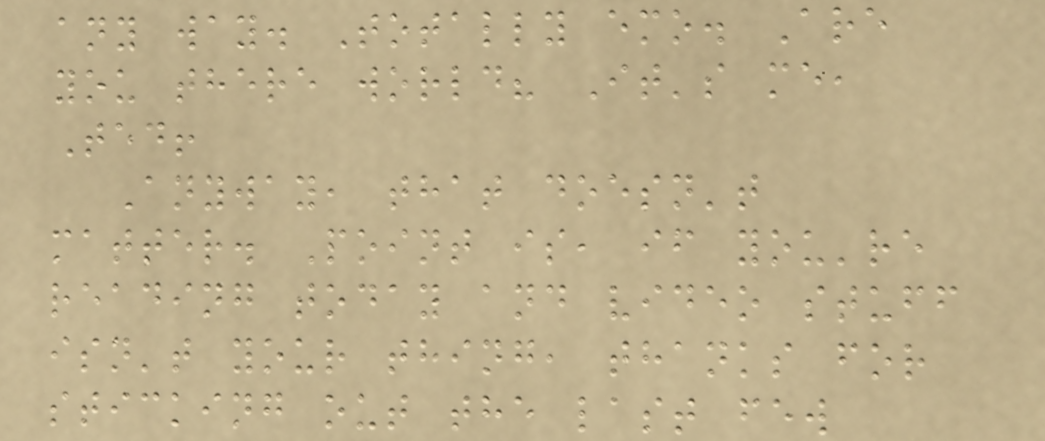any way. Totally emo. Are
you there world? It's me,
Ted!
Anyway, that doesn't
matter. Point is, if you're
reading today and video stuff
isn't your thing, thanks for
sticking out the last few
